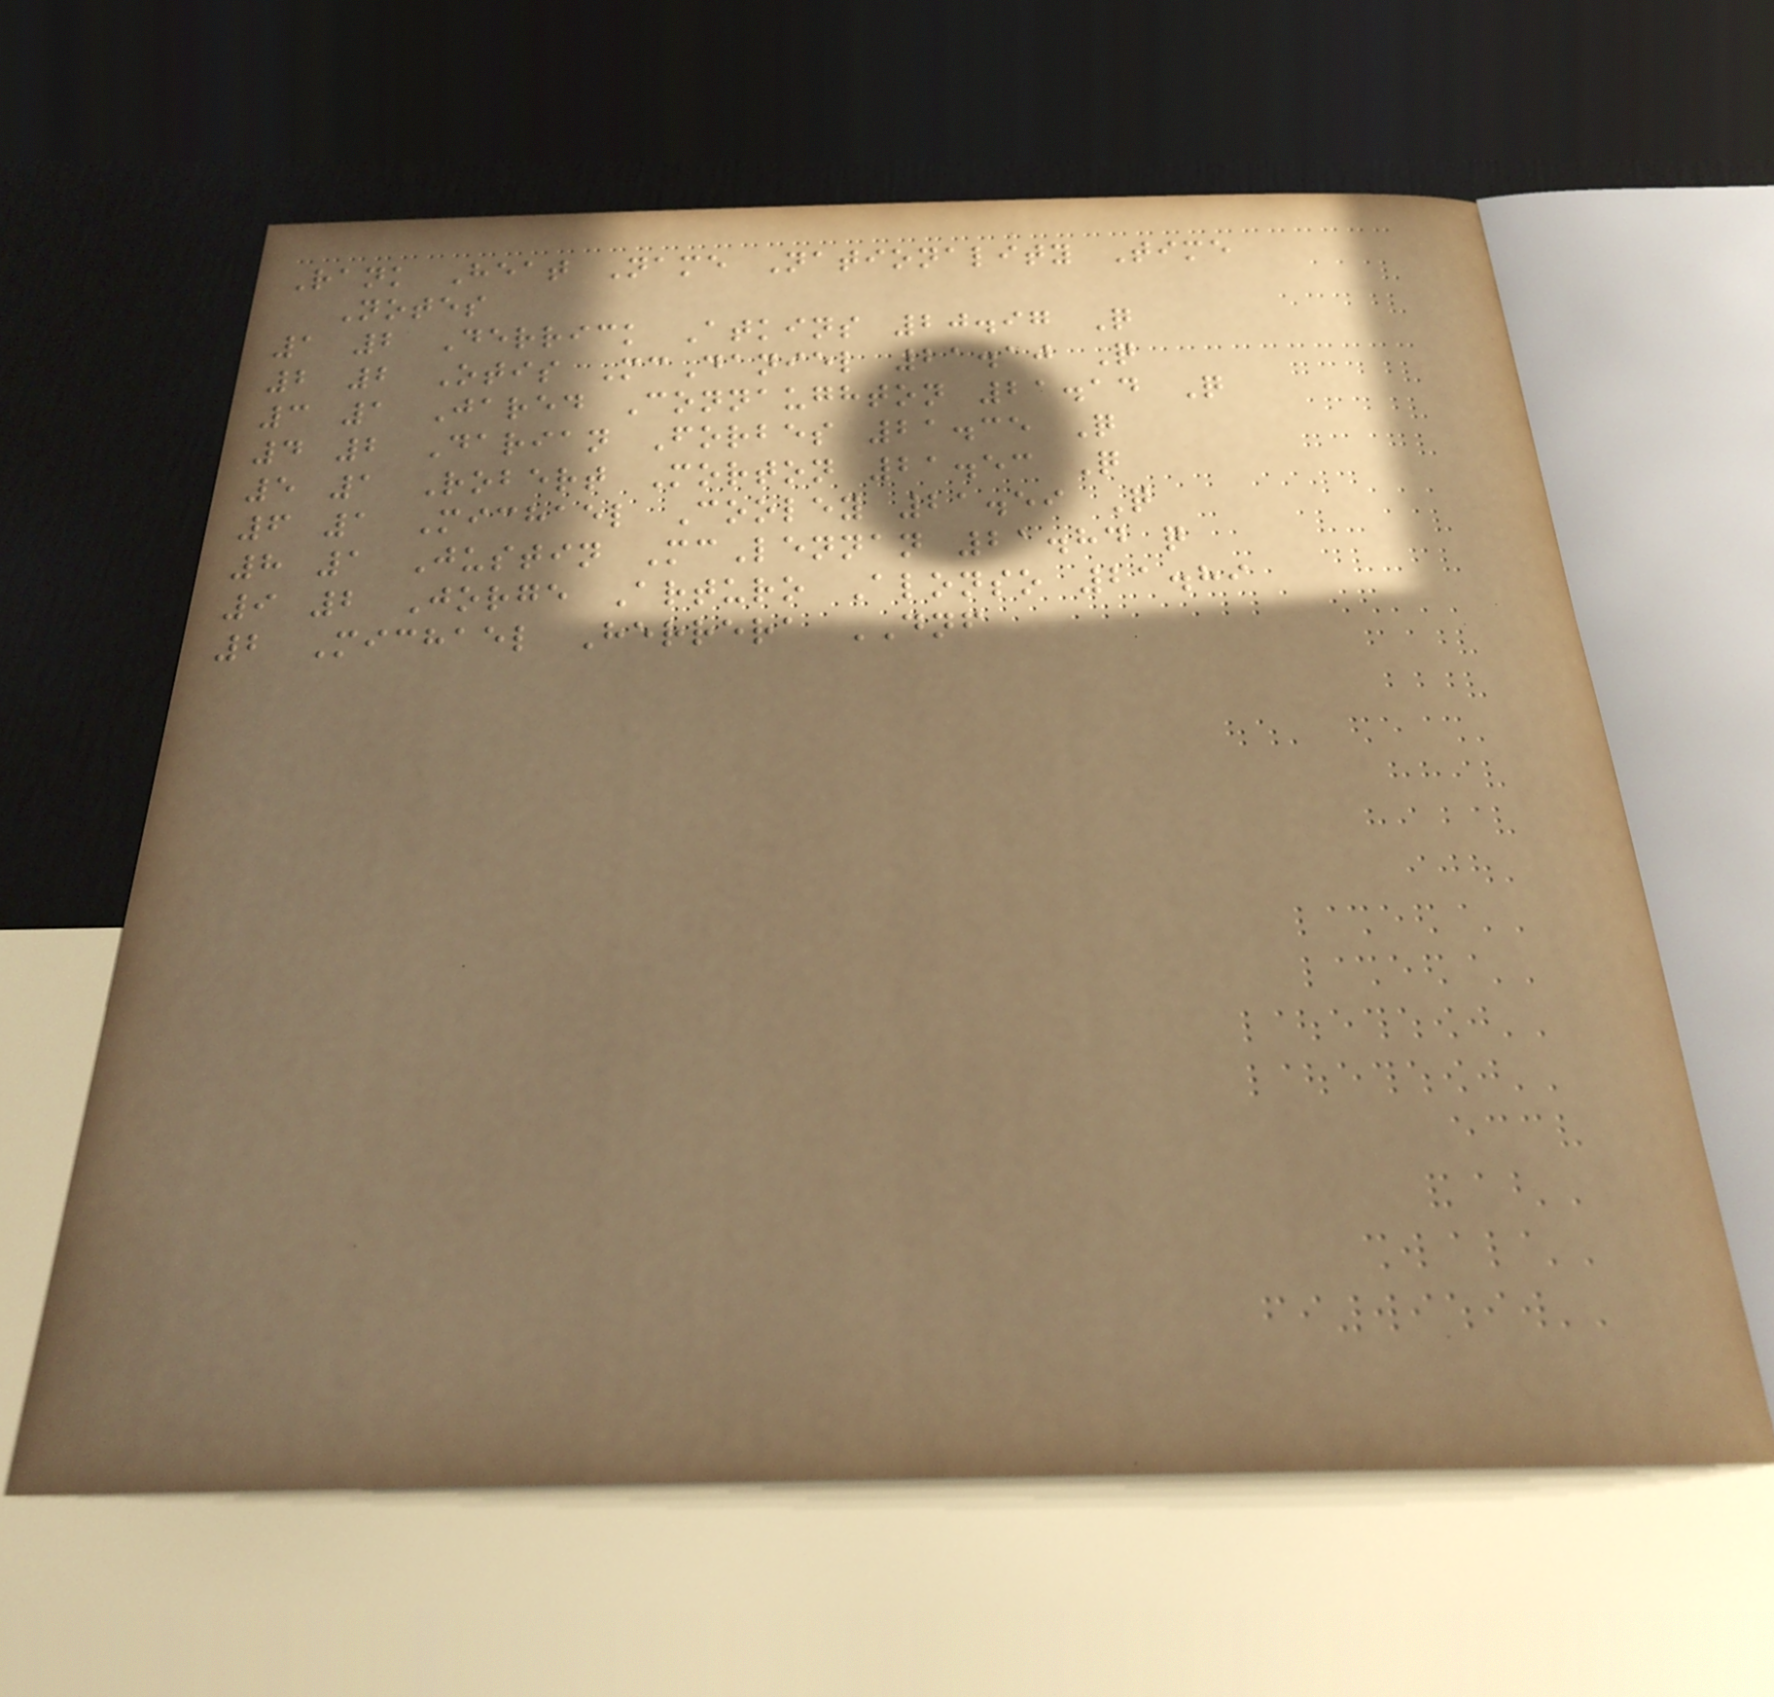Rank Heat Name Nationality Time
Notes
1 2 Derrick Atkins 20.97 Q
2 2 Otis McDaniel 21.10 Q
3 1 Jared Connaughton 21.14 Q
4 2 Darian Forbes 21.35 Q
5 1 Robert Morton 21.53 Q
6 1 Michael Cooley 21.59 Q
8 1 Justin McLennan 21.84 q
9 2 Jorge Arturo Alonso 21.89
2 Michael Herrera DNF
